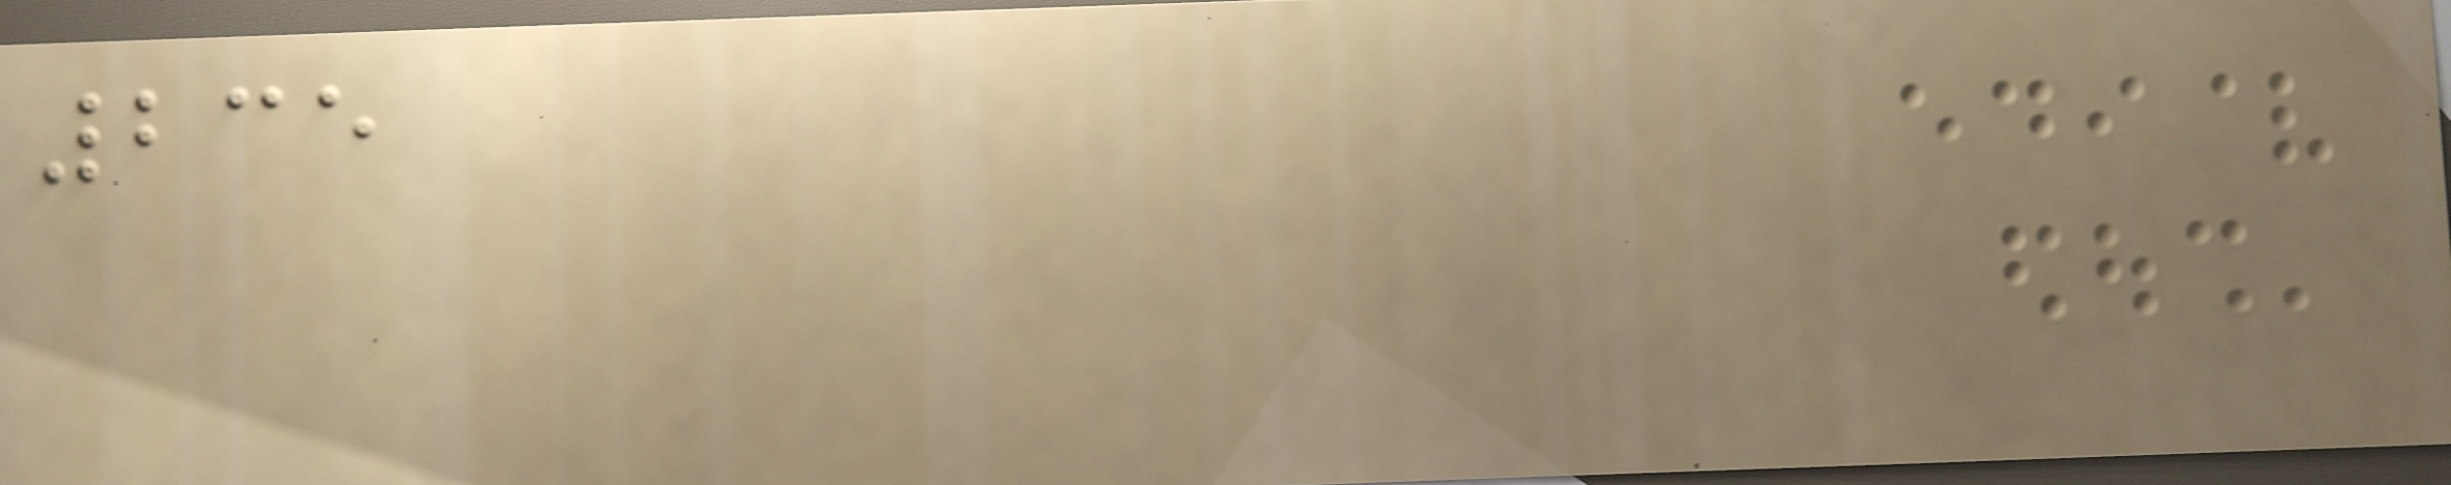235
